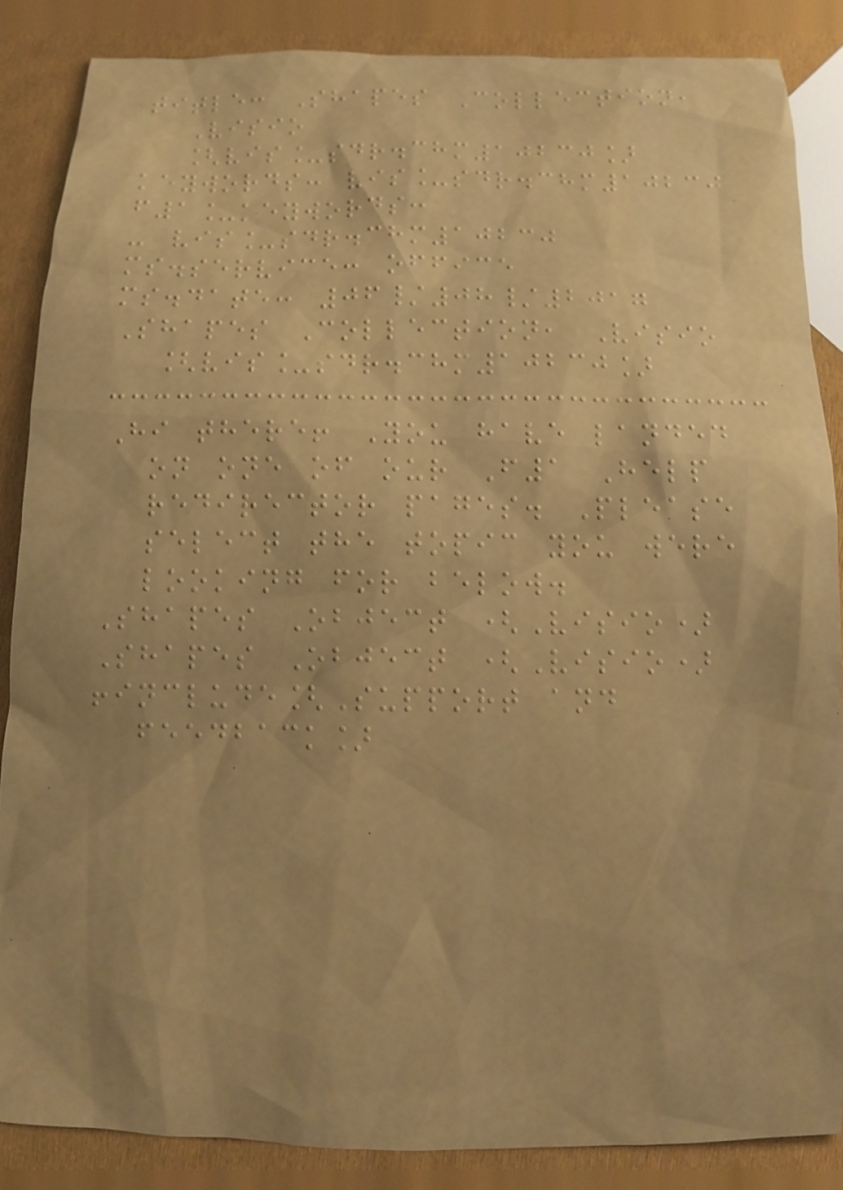title: Shapes Collection,
Visio
[vis_sdr.chm10230]
keywords: vis_sdr.chm10230
f1_keywords:
- vis_sdr.chm10230
ms.service: office
ms.date: 06/08/2017
Shapes Collection, Visio
[vis_sdr.chm10230]
Hi there! You have landed
on one of our F1 Help
redirector pages. Please
select the topic you were
looking for below.
Shapes Object (Visio)
Shapes Object (Visio)
!include[Support and
feedback]
